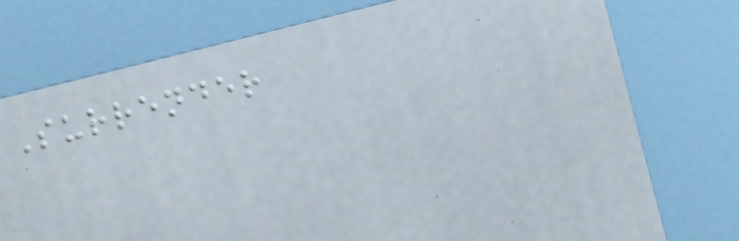Surrender
